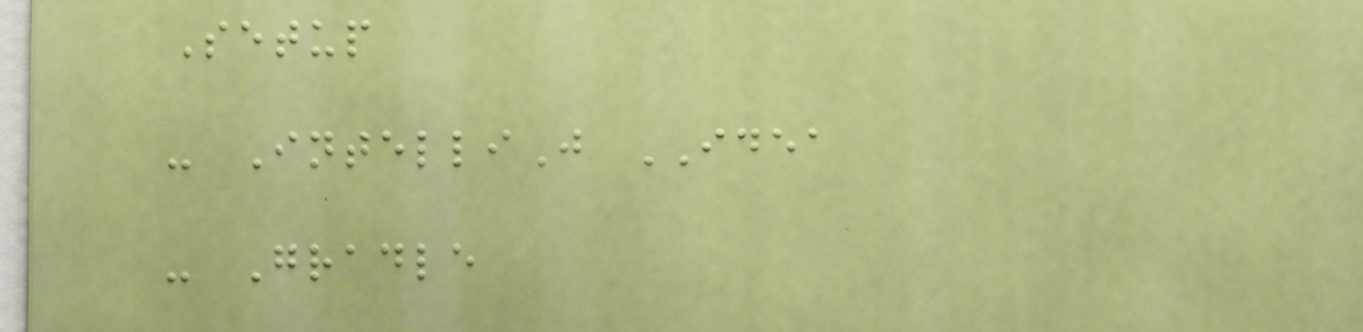Setup
- IntelliJ IDEA
- Gradle
